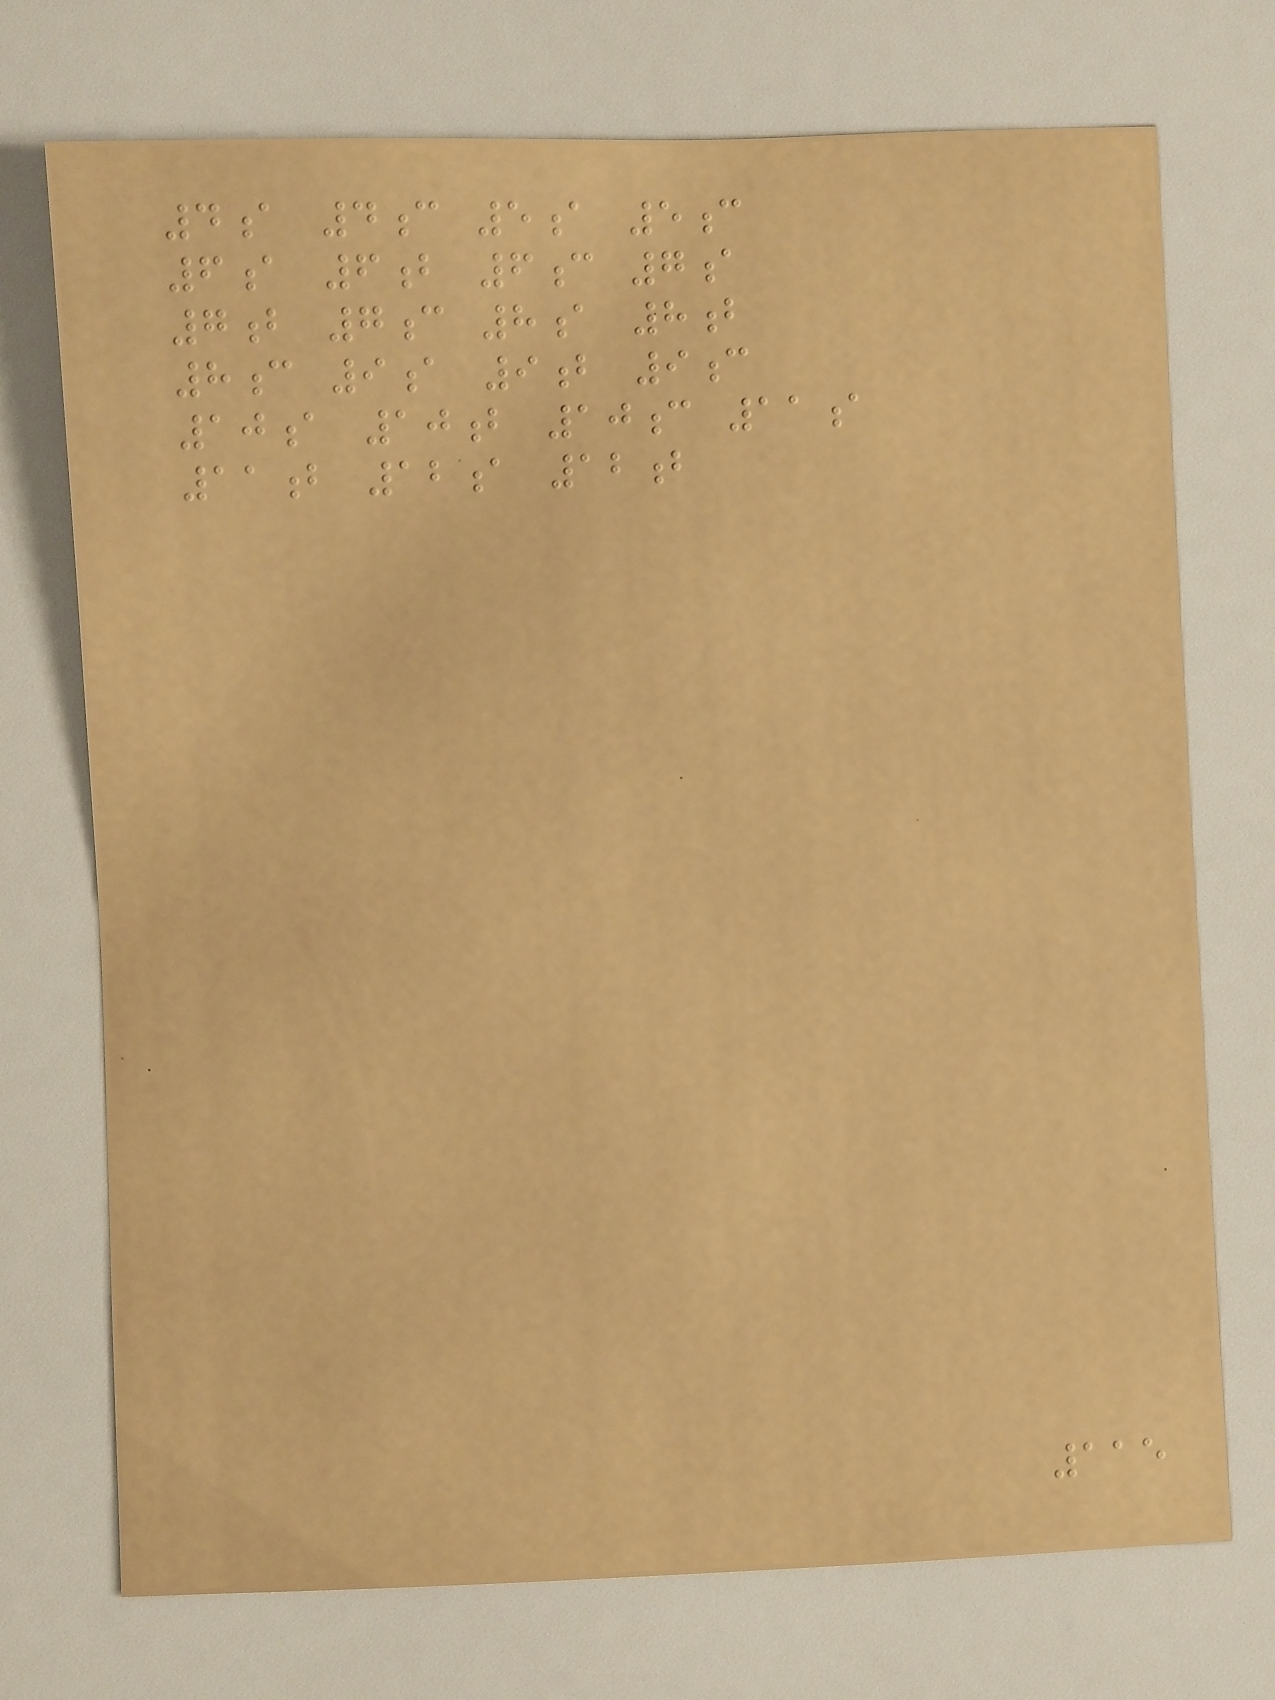4a 4c 5a 5c
6a 6b 6c 7a
7b 7c 8a 8b
8c 9a 9b 9c
10a 10b 10c 11a
11b 12a 12b
115
